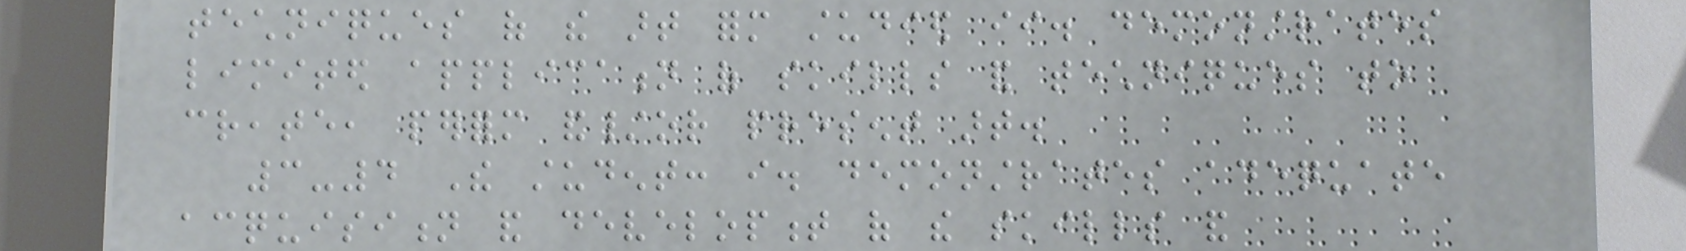techniques of the art form studied ii. demonstrates
limited application of skills and techniques to
create, perform and/or present art.
3-4 The student: i. demonstrates adequate
acquisition and development of the skills and
